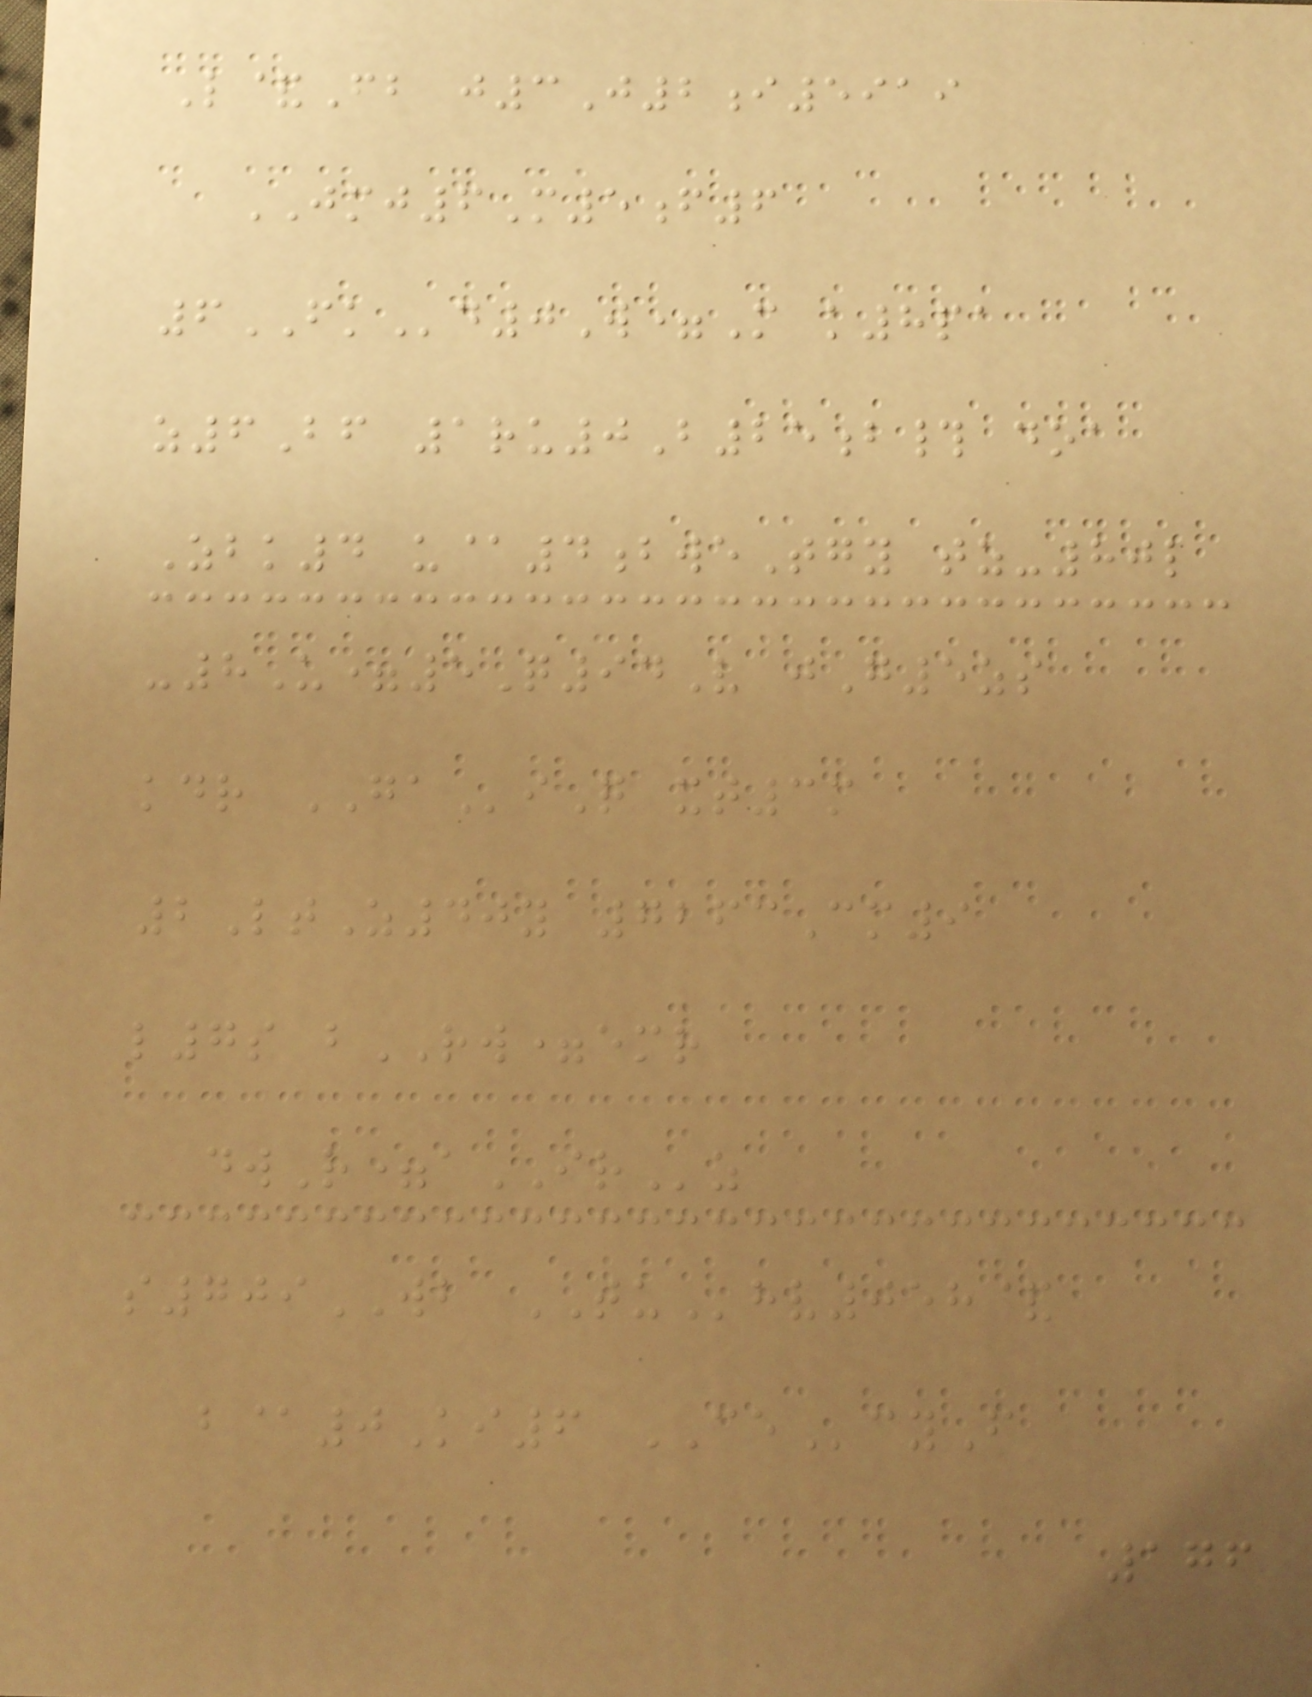L&Fb j3J2i5919
JMJ6M5f6
6FKd0W=M k8pa
z6Bf 1ru0B25b# doa
Zbk4 u@4bweTgy tz-80l
-8U=5Q94V jG5zs
kdr GAiQ xt3m
2LtZ40y 7263Cm9
l7s bRW=emr
dwR=aIRz
s709WB TUhv058&
b@0Ki6 CEcyF
176
